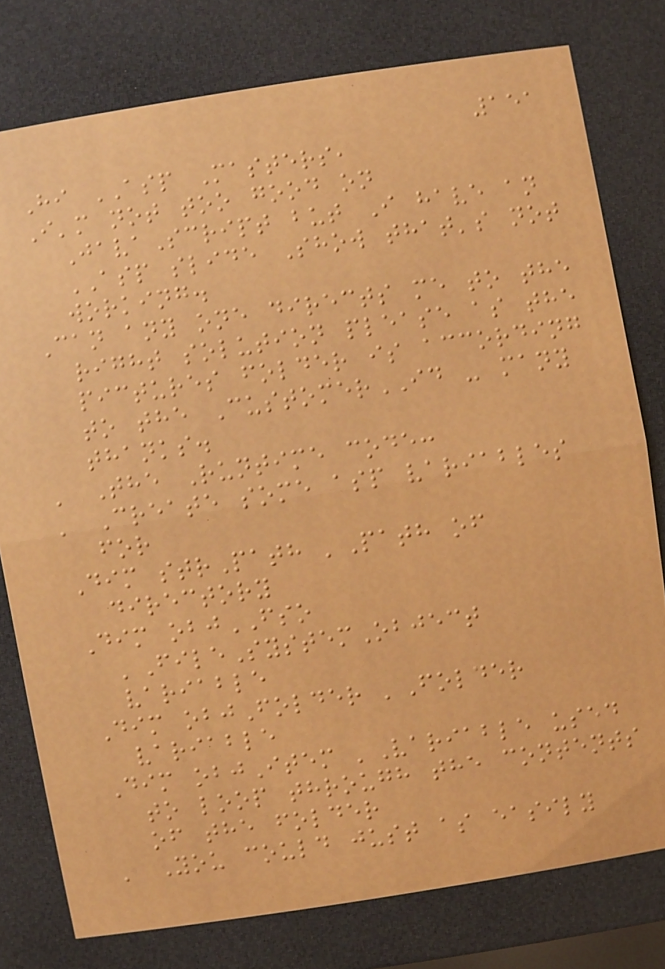151
Hi ASP Masters,
I'm not too good on
JavaScript but I have an
ASP slide Show that's not
working.
Can any one directs me to the
right solution please as the
pictures folder is according
to the CustomerID - many
thanks.
' The Runtime code:
' Create some asp variables
for
Dim strPath 'Path of
directory
Dim objFSO
'FileSystemObject
variable
Dim objFolder 'Folder
variable
Dim objItem 'Variable used
to loop through the contents
of the folder
' You could just as easily
